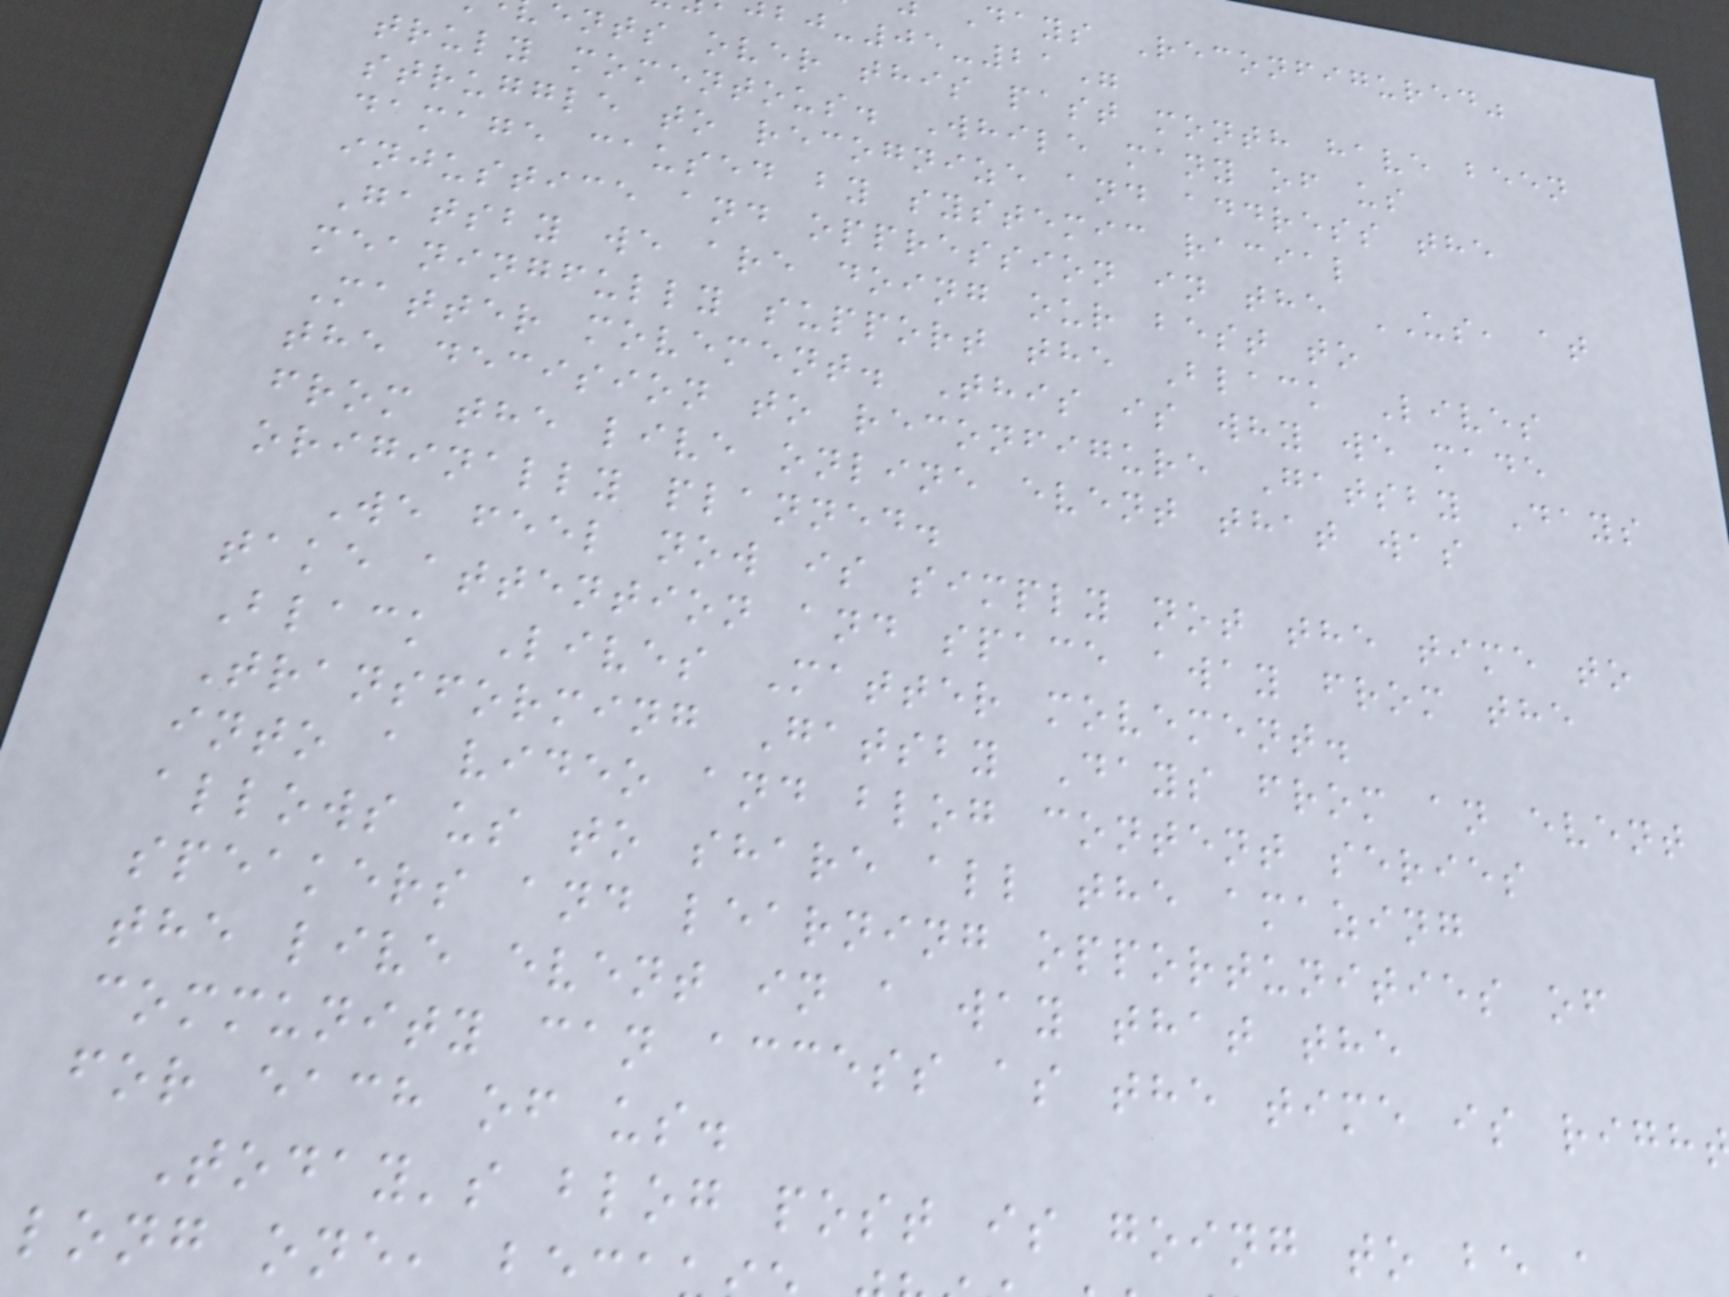days Reconfigured"
-05-21"
ents over this past month have been
truly momentous. While many of us
struggle to recognize and address the
damage caused by systemic racial
injustice and oppression in the US, at
Gatsby we are doing our best to
meaningfully support the Black Lives
Matter movement. This is why we made
the decision to reconfigure Gatsby Days
from the live online event that was
originally planned.
We feel now is simply not the time to
take attention and space away from the
Black Lives Matter movement.
Transforming Gatsby Days from an event
into a video and blog content series
allows us to share all the amazing
speakers and learning opportunities of
the live event in a way that the
community can access as the time is righ
for each of us.
Today's blog post is going to be
long one, be
